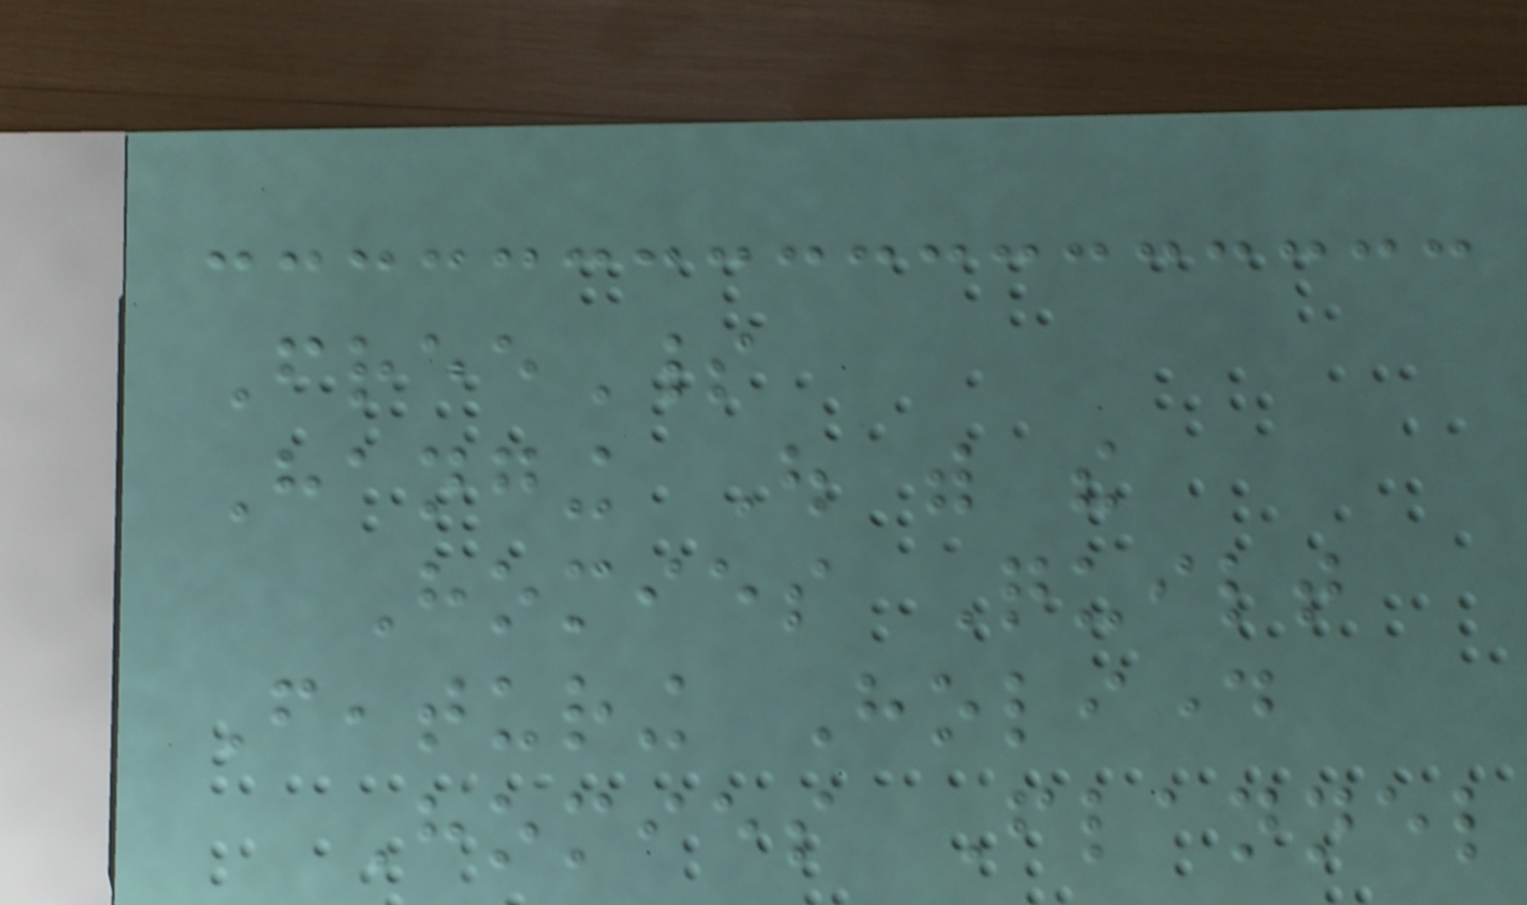FreeSpirit
Hanging Out with the
Homies Quilt
Featuring Holiday
Homies Flannel
